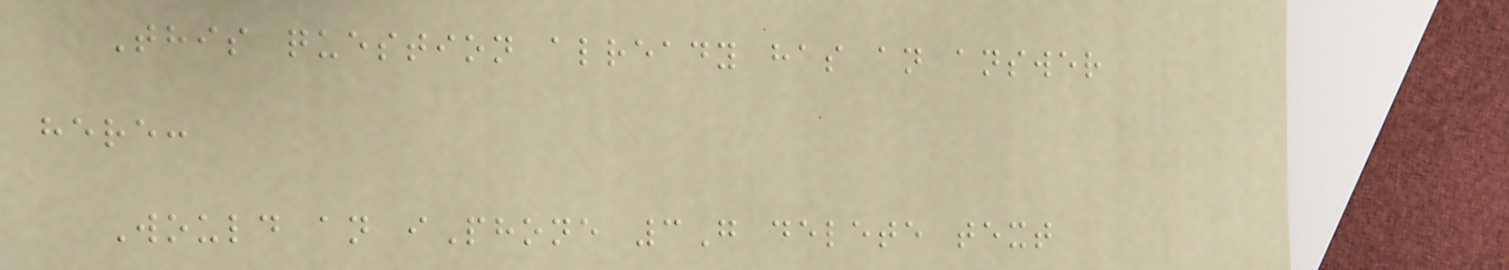This question already has an answer
here:
Would an iPhone 3G delete text
